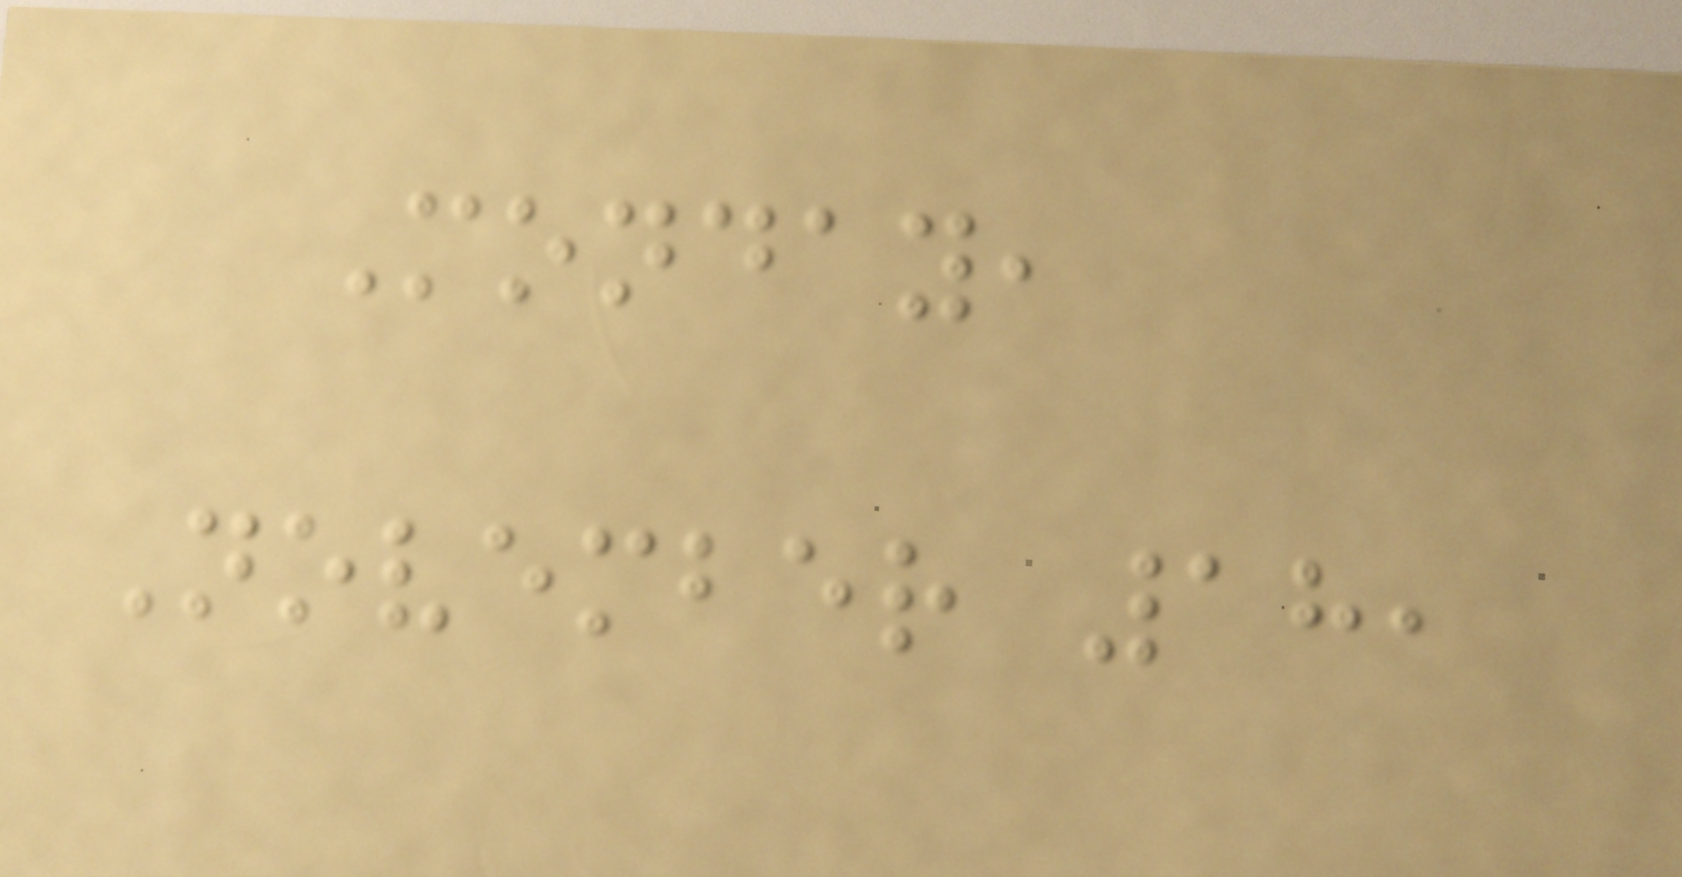Monday,
November 18,
